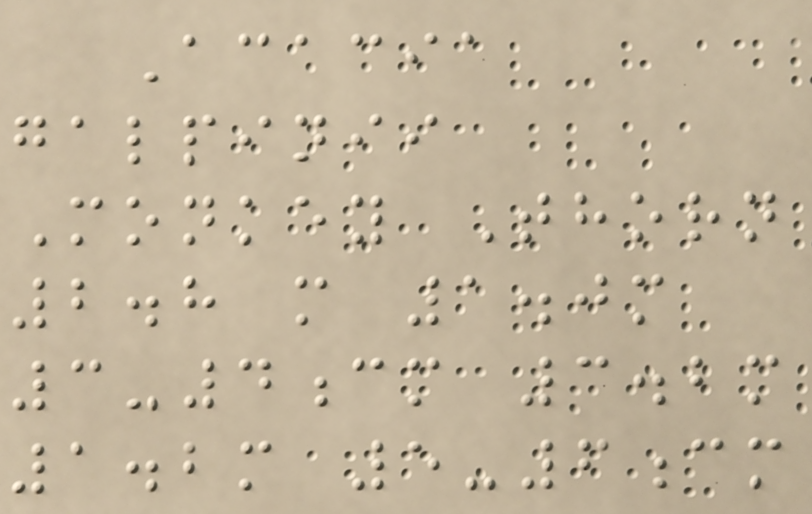Acacia
galpinii
Monkey Thorn
2.8 m 1.0m
3-4cm 3.2m
1.2m 5-6cm
